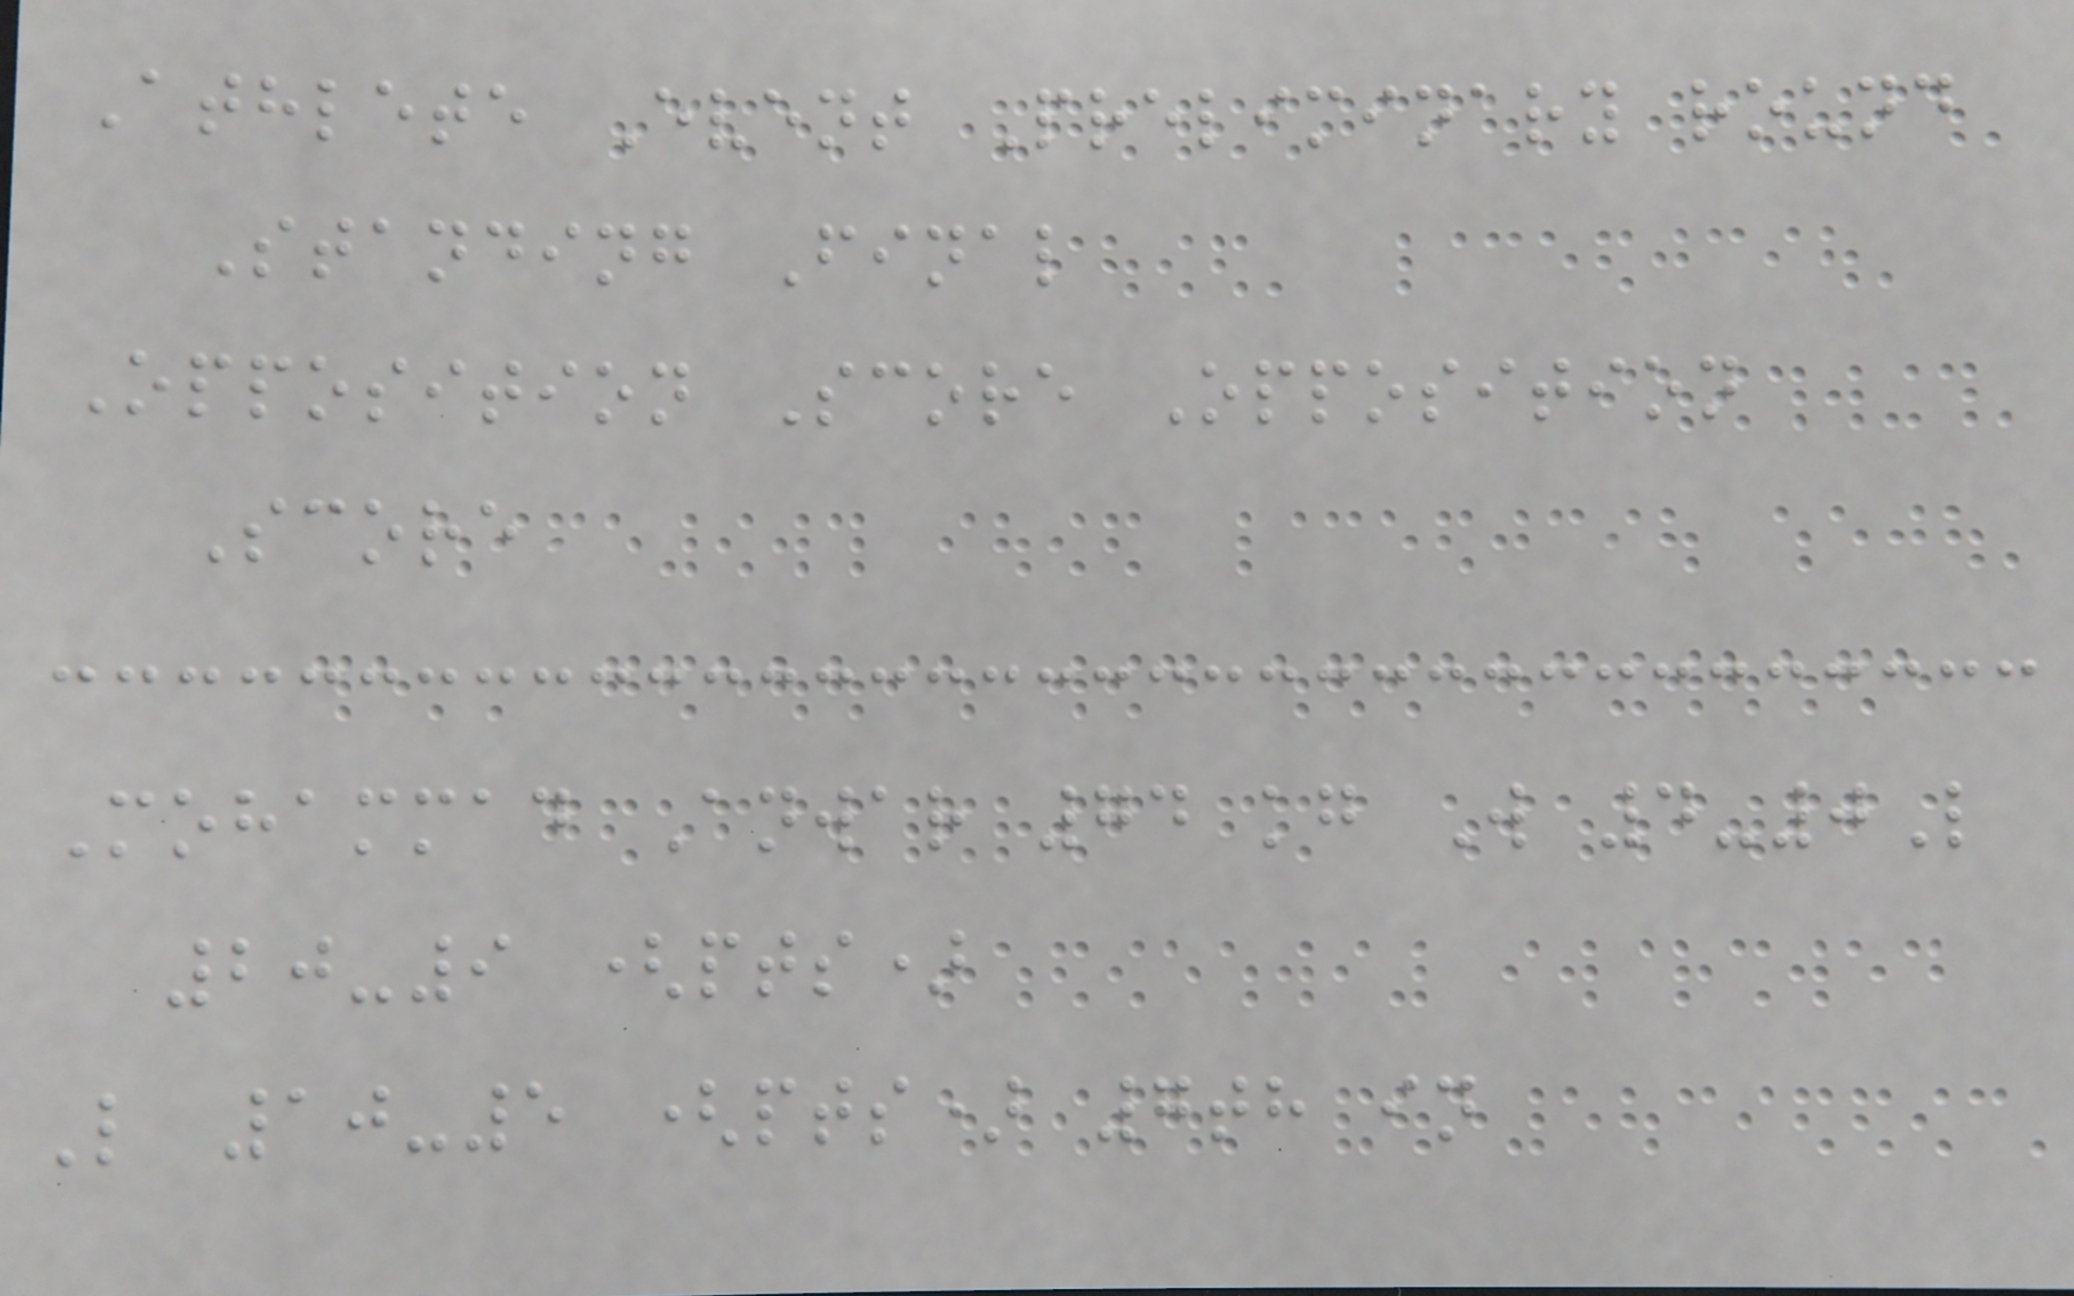Athlete Event Preliminary round
Standing Final
Opposition Score Opposition
Score
Mohammad Anwar 74 kg W 4-0L
20-9 (pts)
L 10-5 (pts) 7th in
